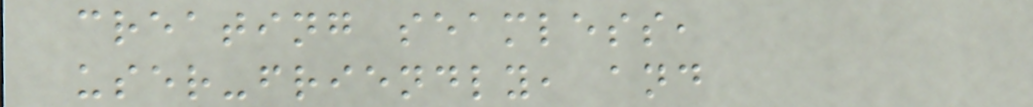creating seamless,
user-friendly, and
